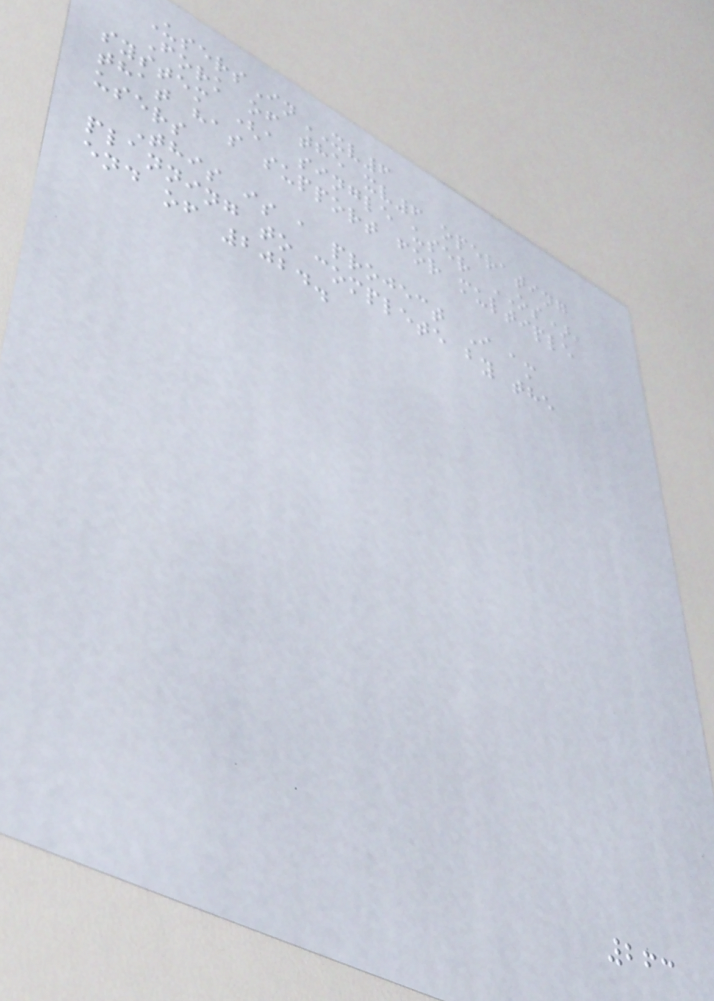UsersInXV6
Fork of the xv6 operating
system (a single user OS),
that has support for multiple
users
This is a project I am
planning to complete by the
end of 2024.
263
